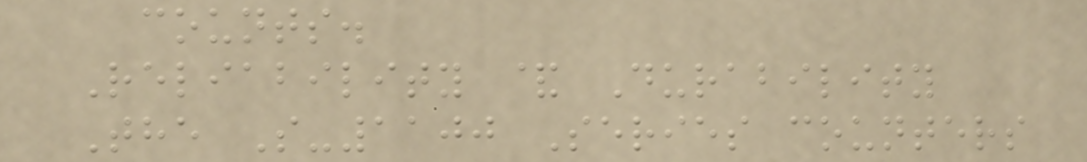counts.
Reliability & Durability
The S-1100 Series counters
